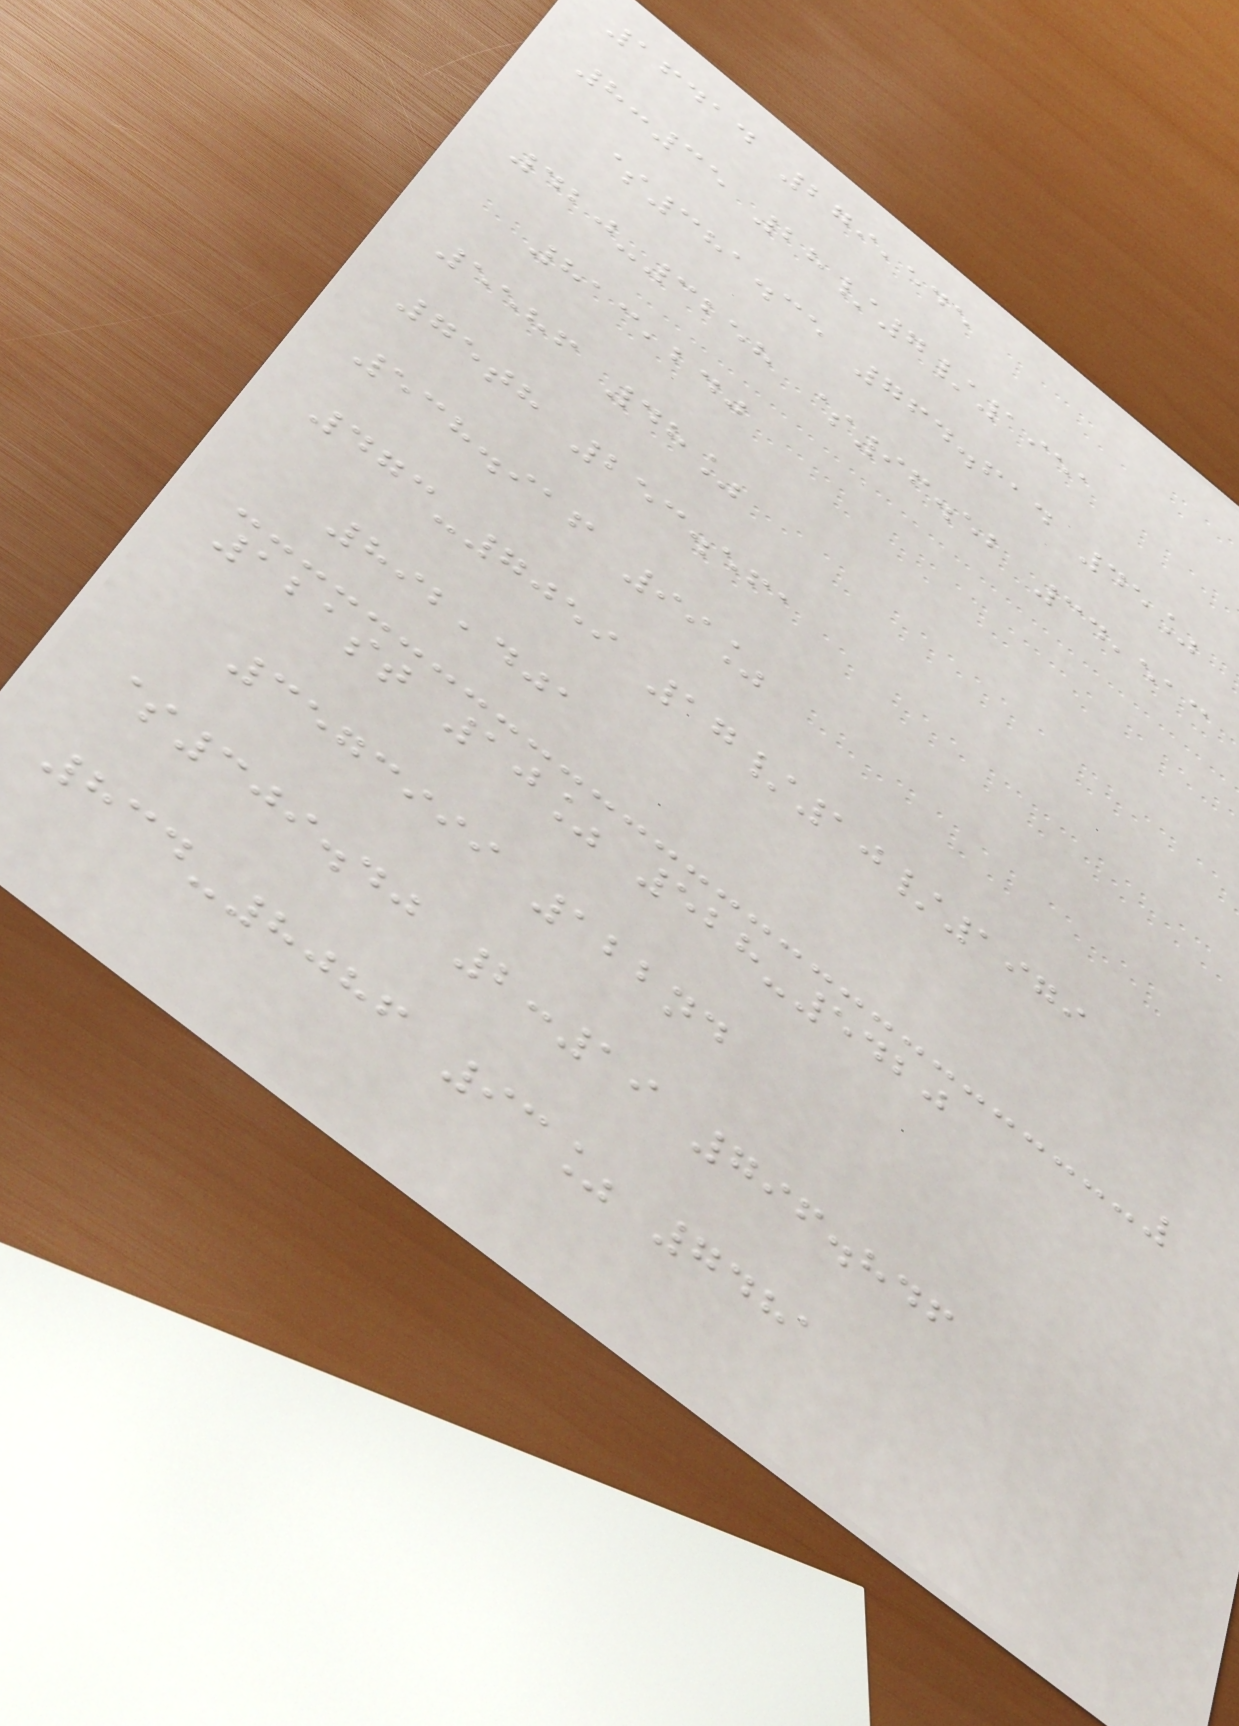16414 279,545
8:35 28/7/1951
$381.35 764.614 45%
420-3258 $96.52 34,513
813,240
5586 48%
75th 253.561
538.916 99%
473-7059 17/10/1979
892,401
121st 10% 528-5420
3573999 122nd
$309.40 2:19 796.846
834-8086 93% 7481
